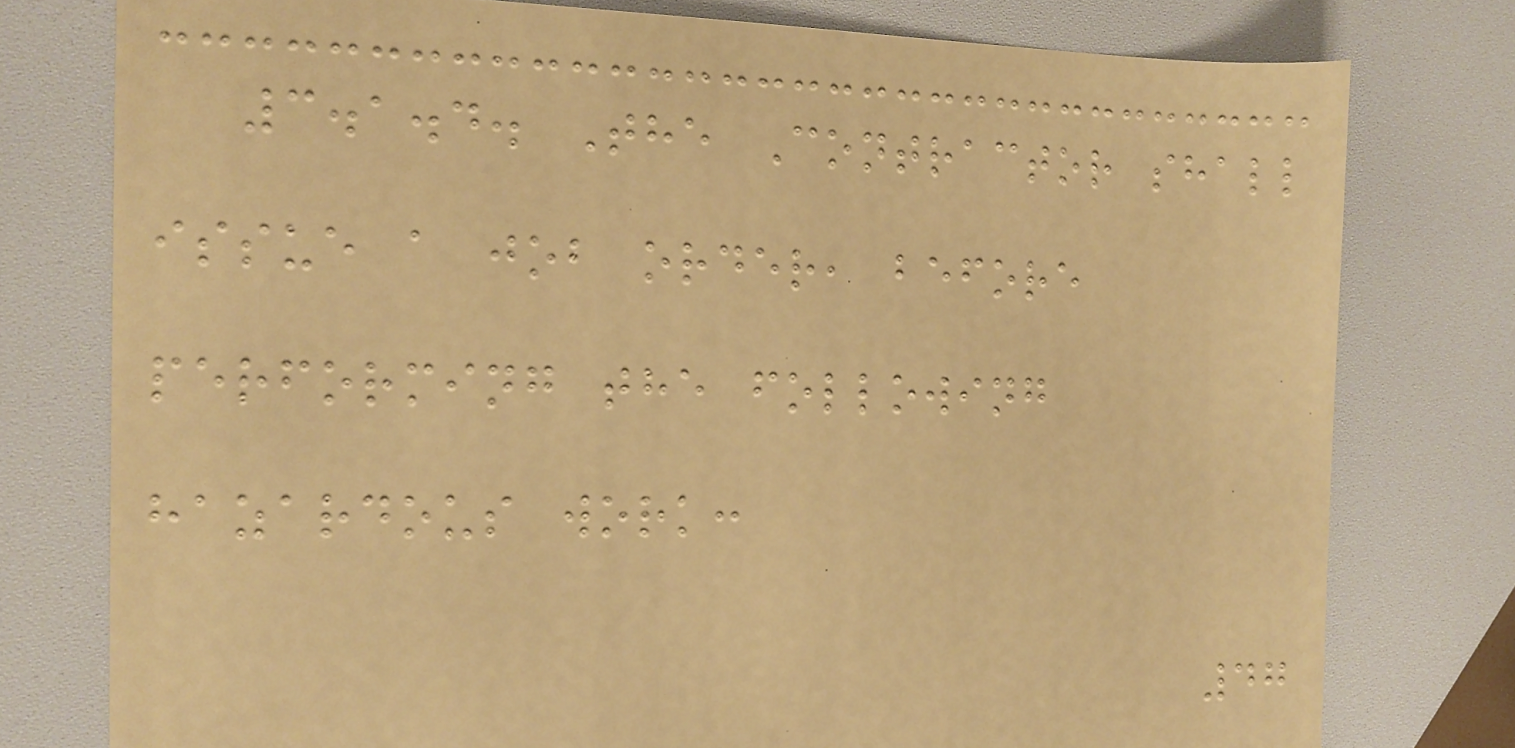3.1.4. The Contractor shall
issue a job order, before
performing the following
hazardous work:
47
